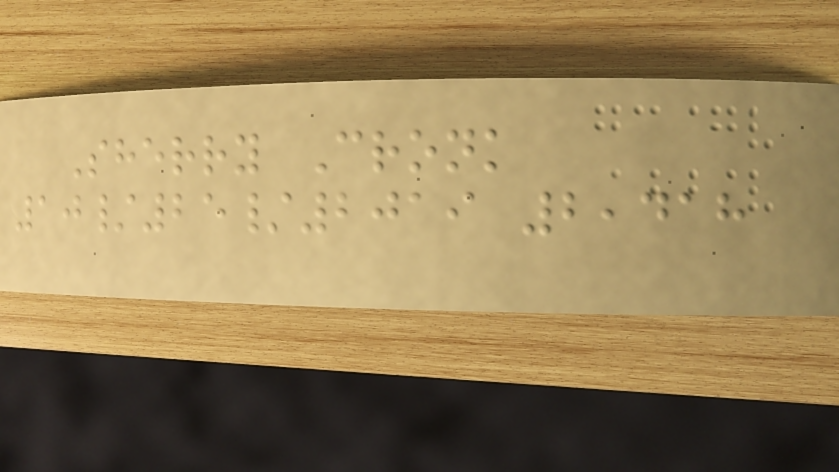Sherry Cronk
10/25/2019 2,418
